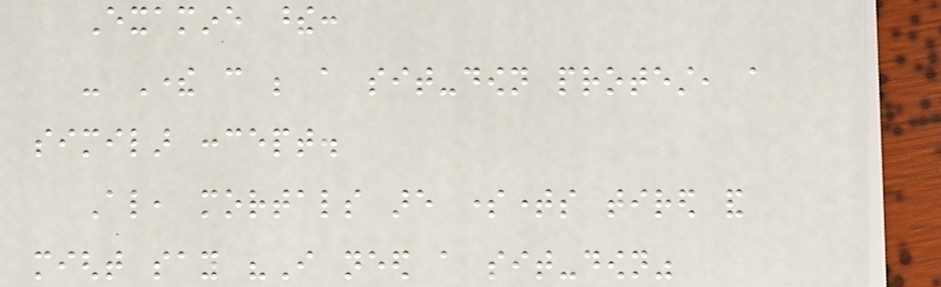Examine these:
- There can be a sit-down protest, a
similar concept.
Also, mortals are sometimes tired and
might say "I need a sit-down"
